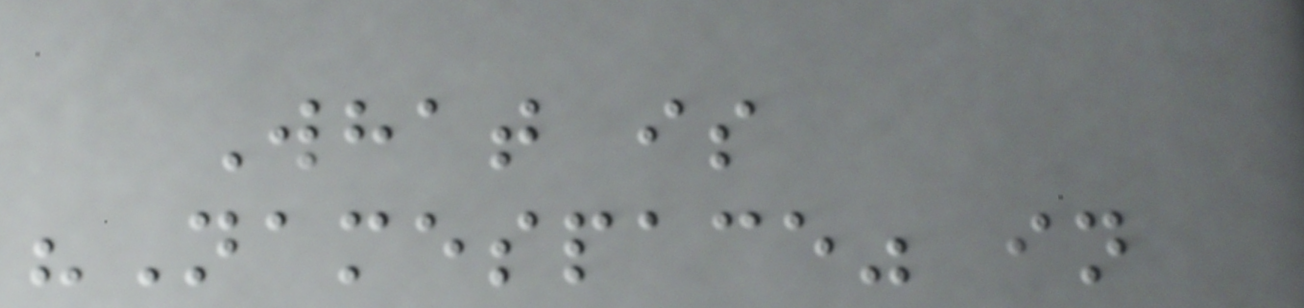What is
"Namespace" in
